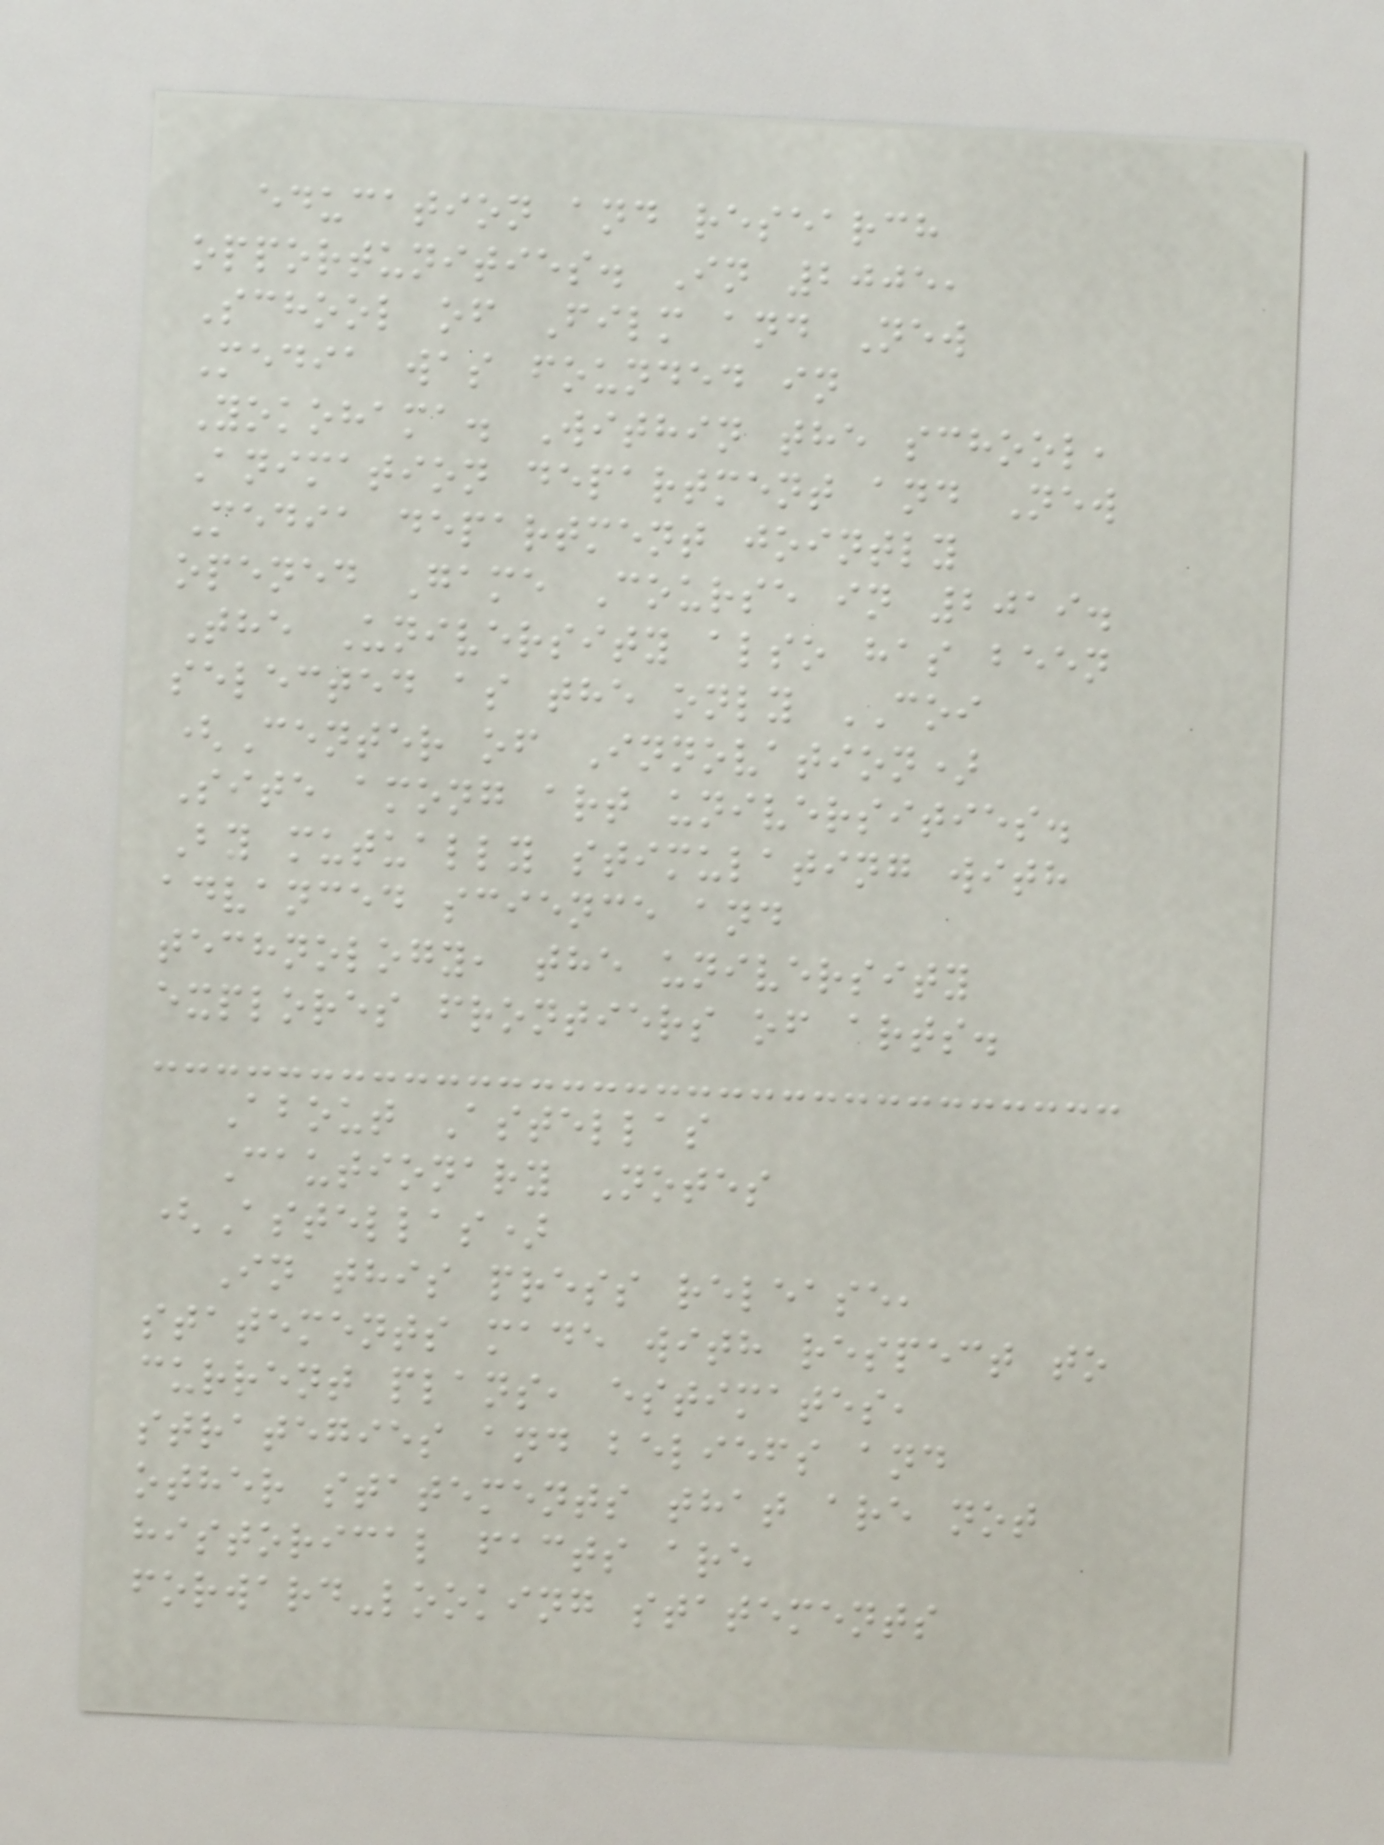education and research
opportunities. In 2005,
School of Film and New
Media was founded in
Yokohama. Within the school,
Animation department and New
Media department jointly
opened Game Course in 2019.
The University also has been
selected as the only COI
(Center of Innovation)
Site among art universities.
By mutually stimulating with
advanced science and
technology, the university
explores frontiers of arts.
About Astellas
Cautionary Notes
(Astellas)
In this press release,
statements made with respect to
current plans, estimates,
strategies and beliefs and
other statements that are not
historical facts are
forward-looking statements
